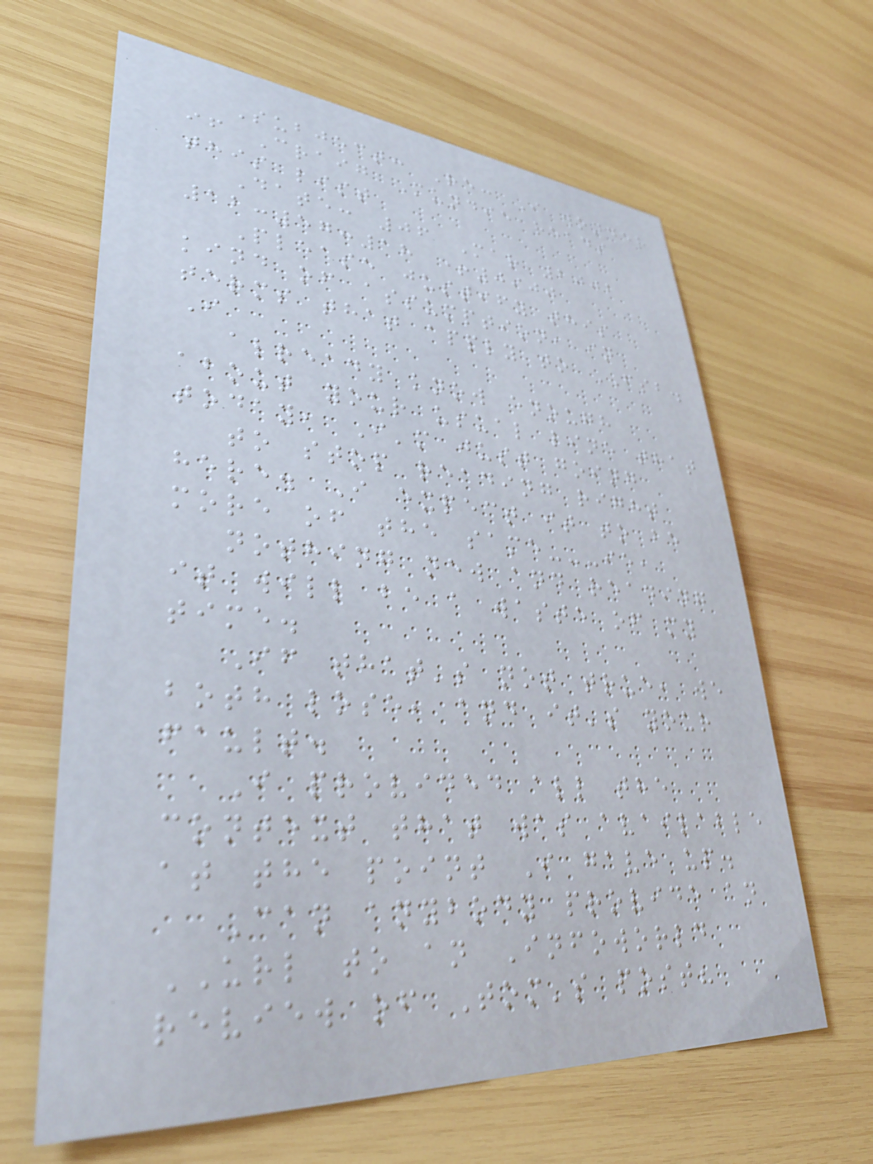Subject: Re: I wonder
if Craig Mundie reads
this list
Date: 06 Mar 2002
12:57:18 +0900
Please justify this
kind of assumption, in
terms that apply to FSB.
I
already know enough
about your usual line that
today, I'm just going
to stop reading right
here. I expect it to be
more of the same---ie,
nothing new and reading
it will be a waste of my
time.
If that's not true, we
both lose, and it's your
fault.
I provided all the
context that was available
at the point I gave up.
Can anybody provide an
URL to an Infoworld
review of Tom's post?
